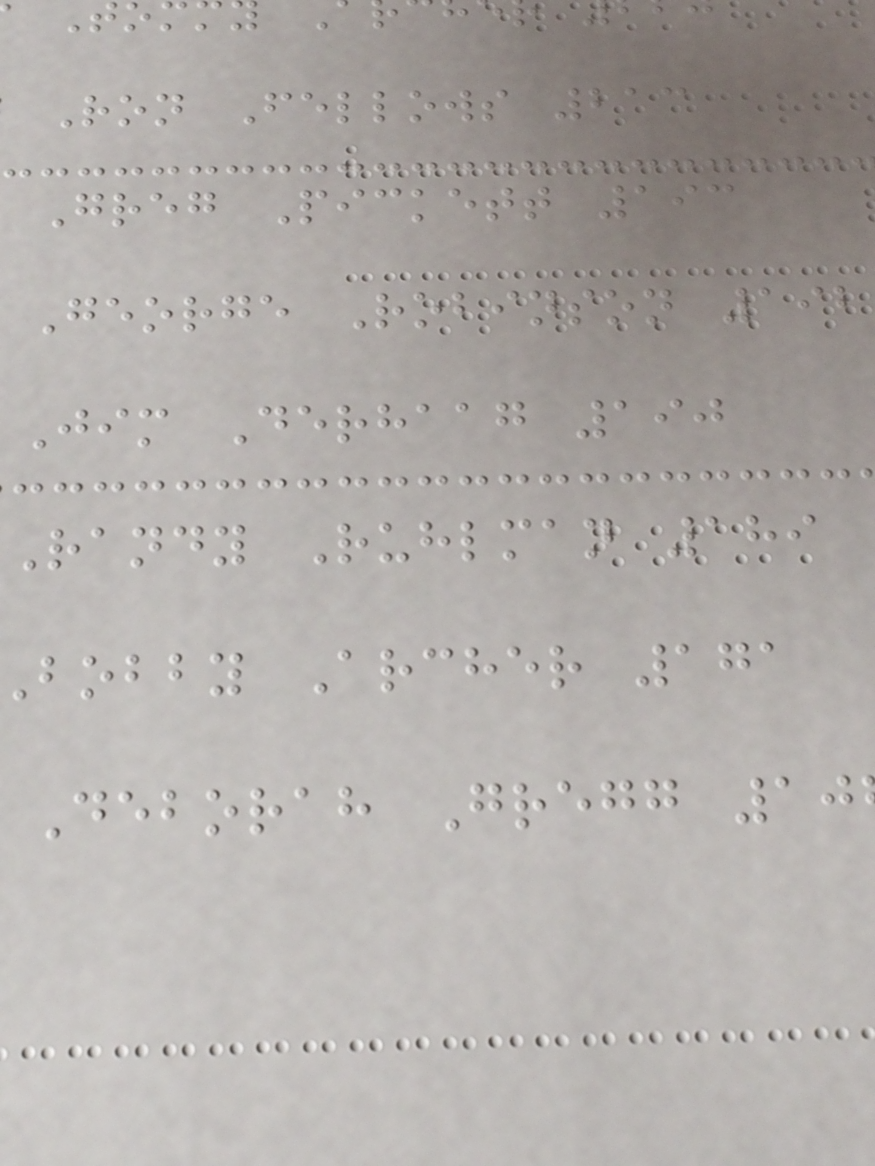Ron Fellows 213
Greg Pickett 193
George Robinson 192
Jim Derhaag 190
Randy Ruhlman 189
bobby Archer 171
Deborah Gregg 10
